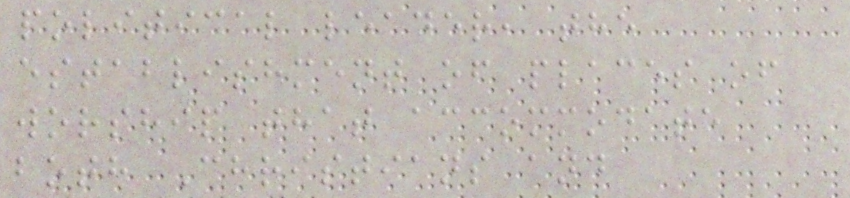political leader, the
establishment of places of
worship that accommodate
both Christians and
